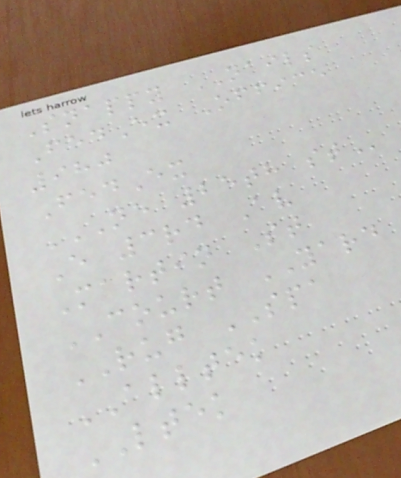Snappy NAILS
FedEx Office
980
FedEx
NE 25TH ST
E 3rd Av
Martin St
COURT YARD
RUG SPA
ALLTEK
LTEK
